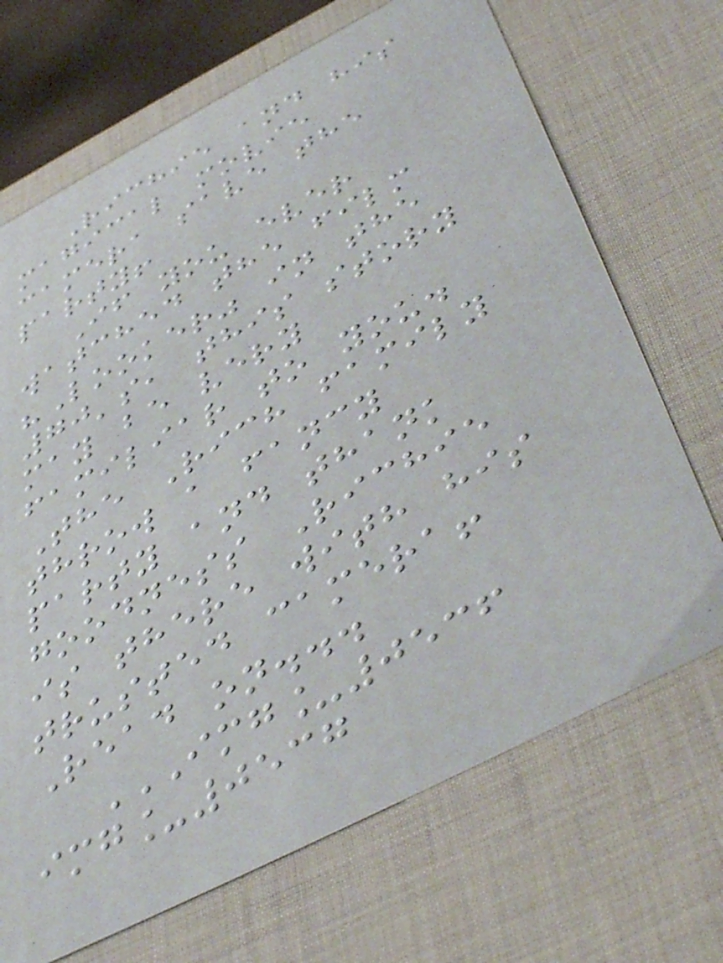Richie and his
magical movie
camera save the
party!
If you ever
watched the film
"Looker" in the
70's, this story
may be very
familiar to you.
The Rich family
throw a fancy
party and thank
goodness Richie
is there with his
trusted camera!
Read on...
IMG_0536
IMG_0537
